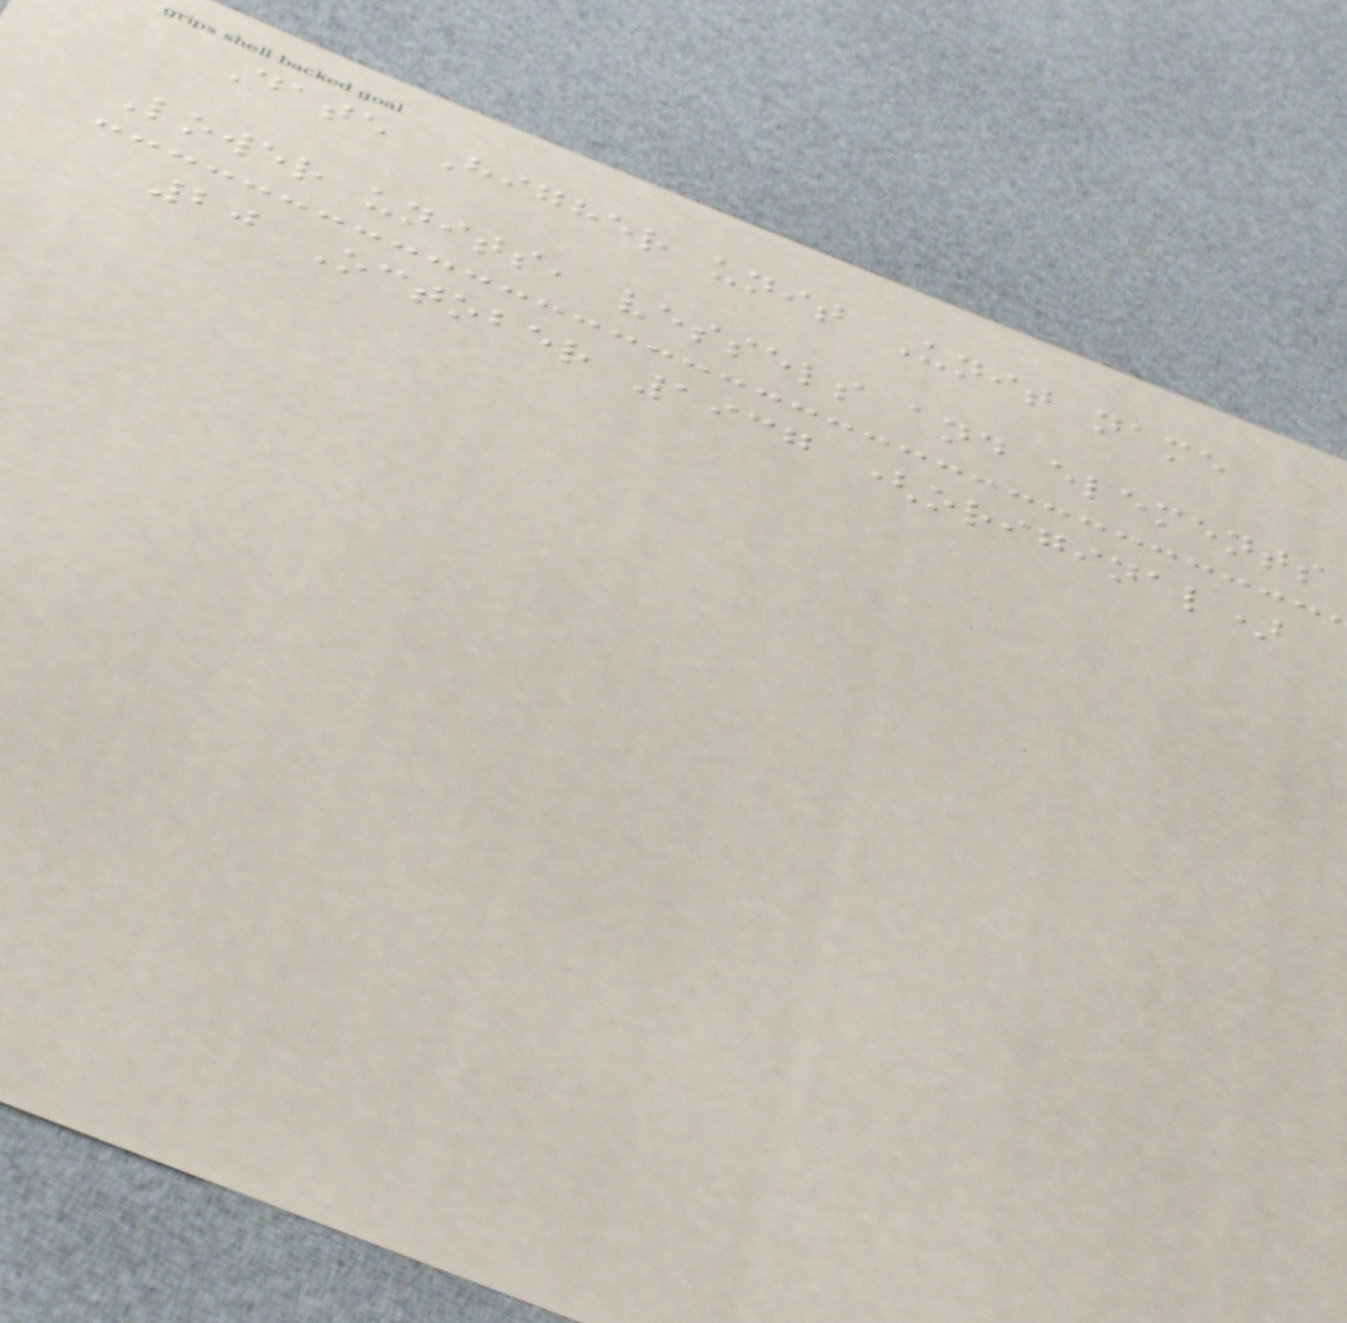Date Higher unit Unit name
Lower units, vessels and elements
20 October 1937 (original)
